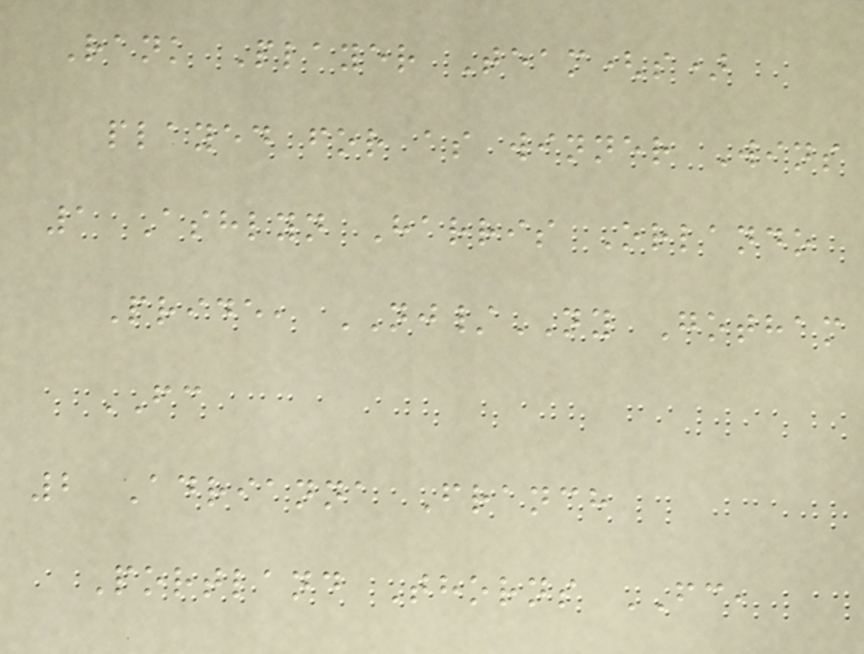Rank Player Team(s)
played for as winner Wins
1 Ashlyn Harris Orlando
Pride, NJ/NY Gotham
FC
2 Adrianna Franch
Portland Thorns FC,
